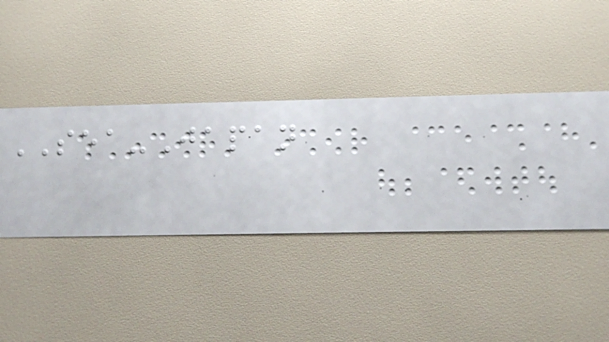SEA-Japan
